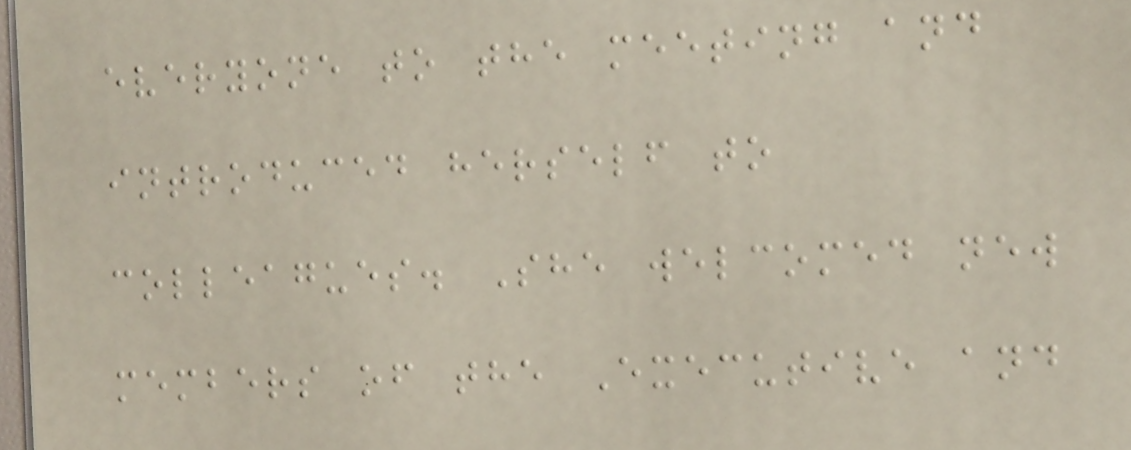everyone to the meeting and
introduced herself to
colleagues. She welcomed new
members of the Executive and
